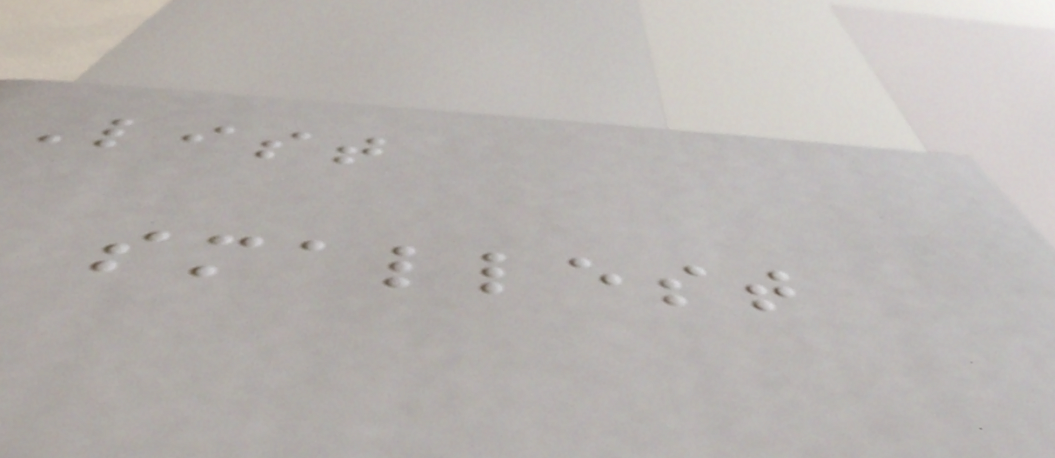List
smallest
